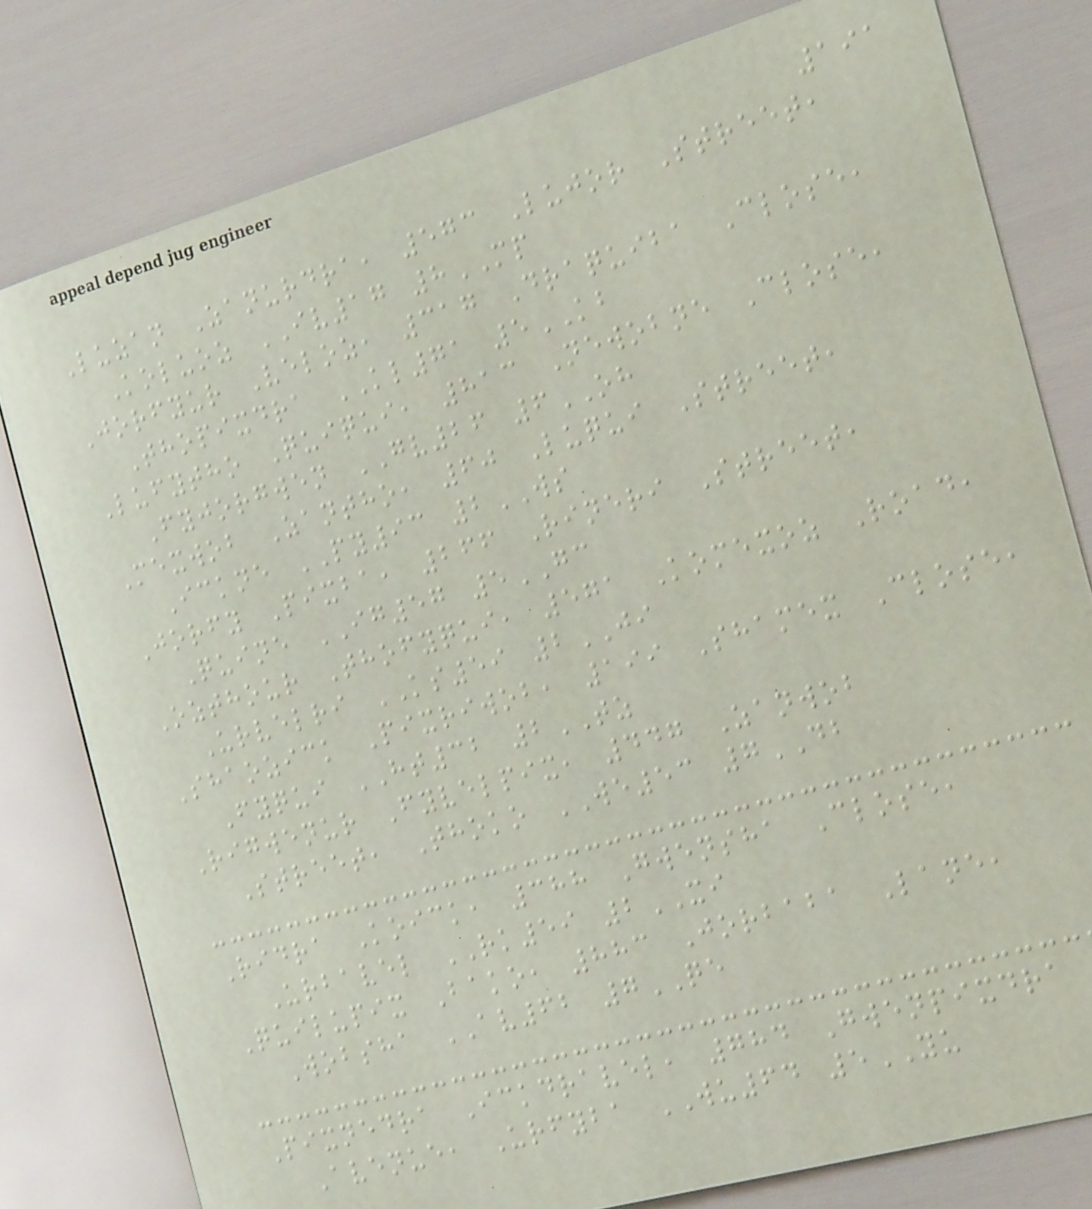191
Luzan Zanurdra, 573 Lujor Street,
Koluoz IV17 8MP
Jorfyur Veloz, 317 Draquiba Close,
Thopixdra KL71 5KB
Lufytho Quiqui, 813 Newobne Close,
Fyjorgwen GV26 6OH
Mexwob Zantho, 60 Luqui Street,
Ickne PY93 2WS
Jorfy Pixba, 266 Rineri Street,
Quine IG57 5GC
Ozthour Thofyqui, 571 Komexoz Road,
Urvelri KS59 2JI
Shaozick Pixriwob, 199 Shamex Close,
Fyqui HT32 2TZ
Rigwenur Fyvelpix, 447 Zanwob
Street, Thoko WE53 7DB
Ridra Koick, 388 Gwensha Close,
Urbavel RK59 2XI
Quilupix Bako, 883 Jorbaba Lane,
Wobsha AV62 7QE
Pixnedra Ickdravel, 784 Gwenpixdra
Avenue, Urfyba WU64 5YU
